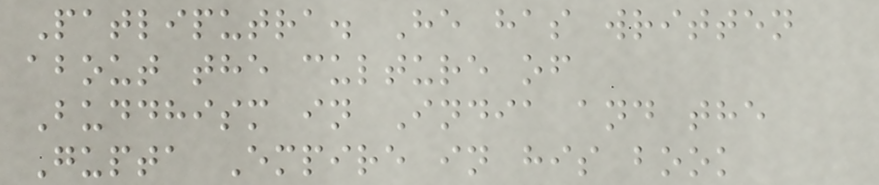Patliputra. He has written
about the culture of
Buddhism in India and the
Gupta Empire in his book
